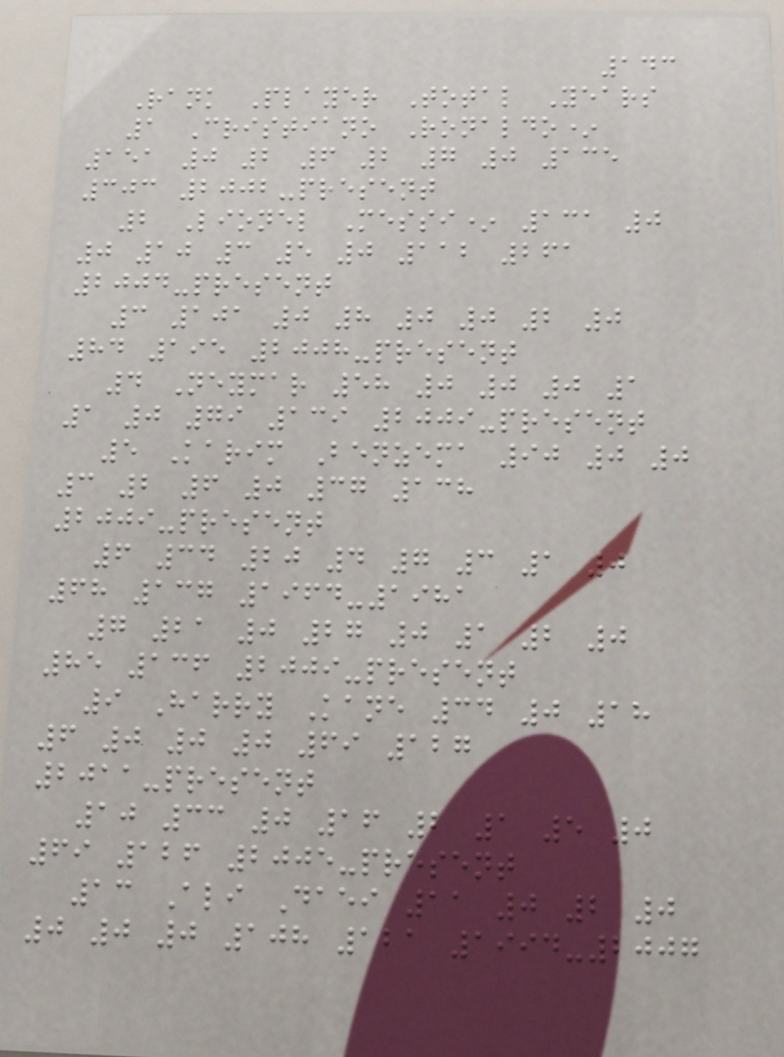143
Rank Player Total Years
1 Cristiano Ronaldo*
151 0 2 6 2 7 0 135
303 2002-present
2 Lionel Messi* 131 0
0 10 3 5 0 112 261
2004-present
3 101 0 8 0 0 2 0
84 195 2008-present
4 Neymar 58 0 0 0 1
1 0 79 139 2009-present
5 Karim Benzema 90 0 0
3 2 6 0 37 138
2009-present
6 34 20 4 7 3 1 0
68 137 1964-1981
7 21 0 27 0 1 2 0
85 136 2009-present
9 Harry Kane 34 0 18
6 0 0 0 69 127
2011-present
10 33 0 16 2 1 5 0
69 126 2005-present
13 Ali Daei 11 0 2 0
0 0 0 108 121 1994-2007
